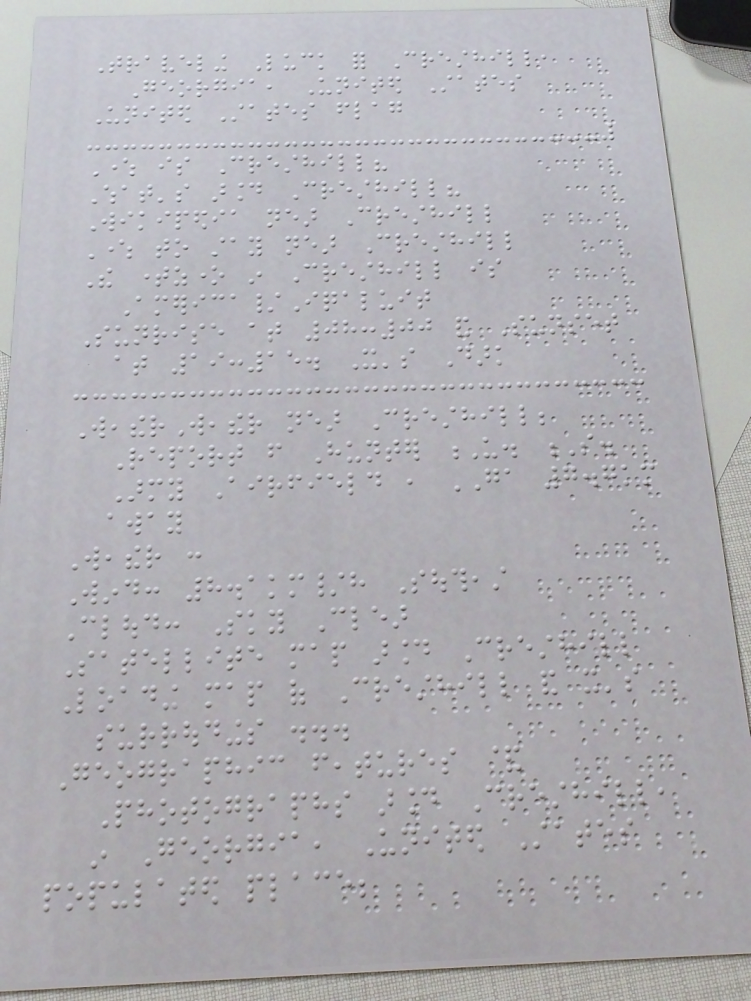Traveling Luck for Cresthill,
Georgia, United States
United States flag
Where is Cresthill?
What's around Cresthill?
Wikipedia near Cresthill
Where to stay near Cresthill
The timezone in Cresthill is
America/Iqaluit
Sunrise at 08:00 and Sunset
at 19:15. It's Dark
WeatherWeather near Cresthill;
Report from Hunter U. S.
Army Airfield , GA 7.7km
away
Weather :
Wind: 8.1km/h Southeast
Cloud: Sky Clear
Satellite map around Cresthill
Loading map of Cresthill and it's
surroudings ...
Geographic features &
Photographs around Cresthill,
in Georgia, United States
populated place;
